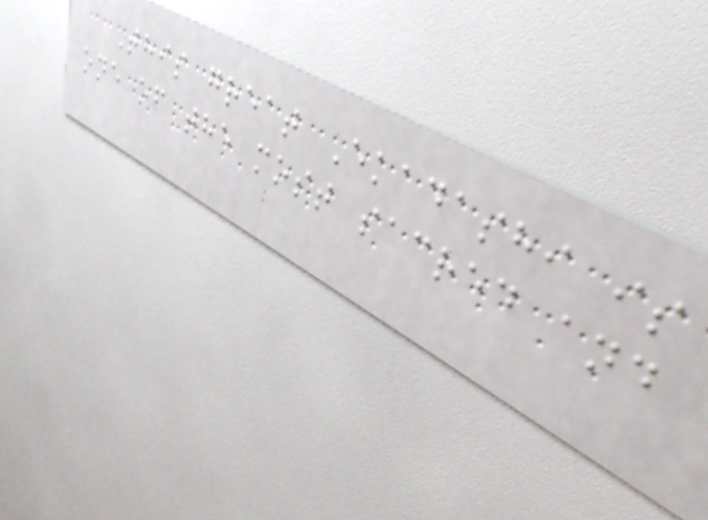This great Ekadashi is
one of the most sacred and
